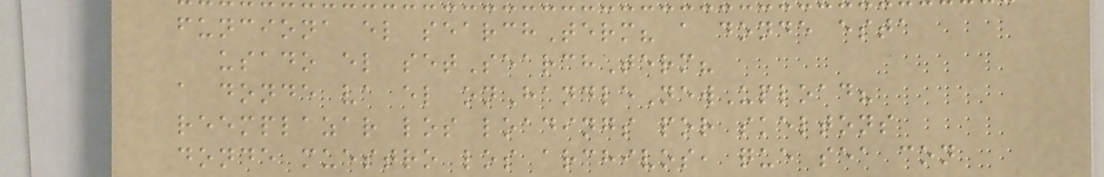funciona el searchTerm? a donde esta
usado el setSearchTerm?
a donde va el onHandleNewUpload?
reemplazar los loadings por skeltons
donde muestro los archivos, que sea con
